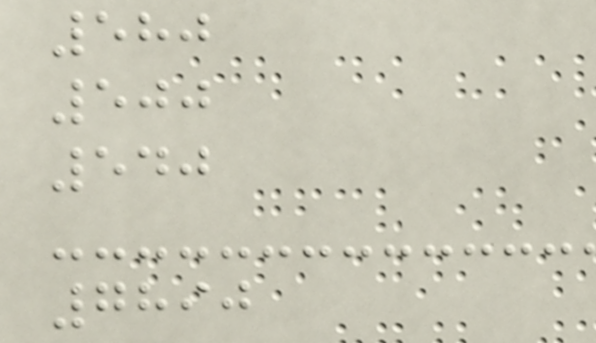580
500
540
7890
